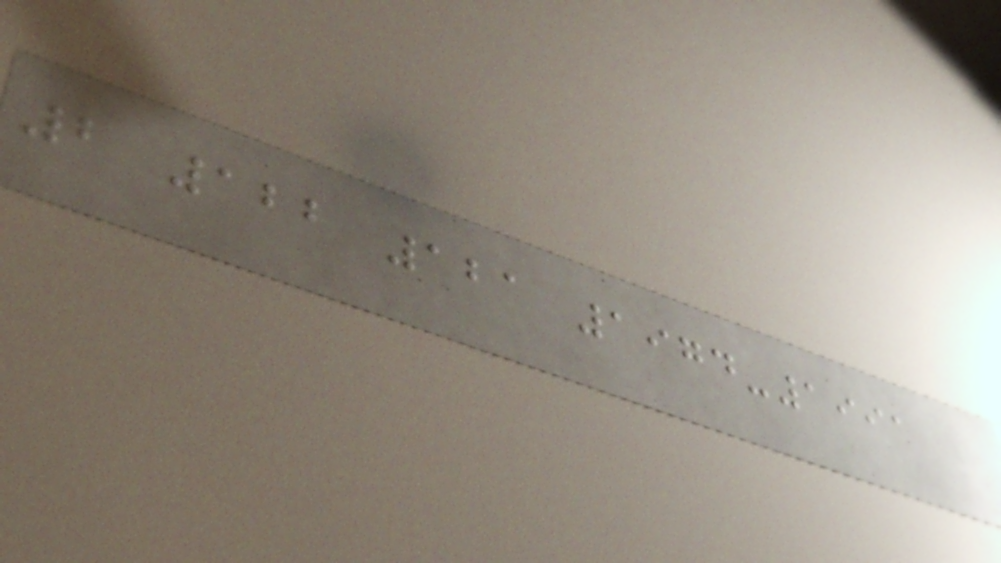2 122 121 1974-1991
